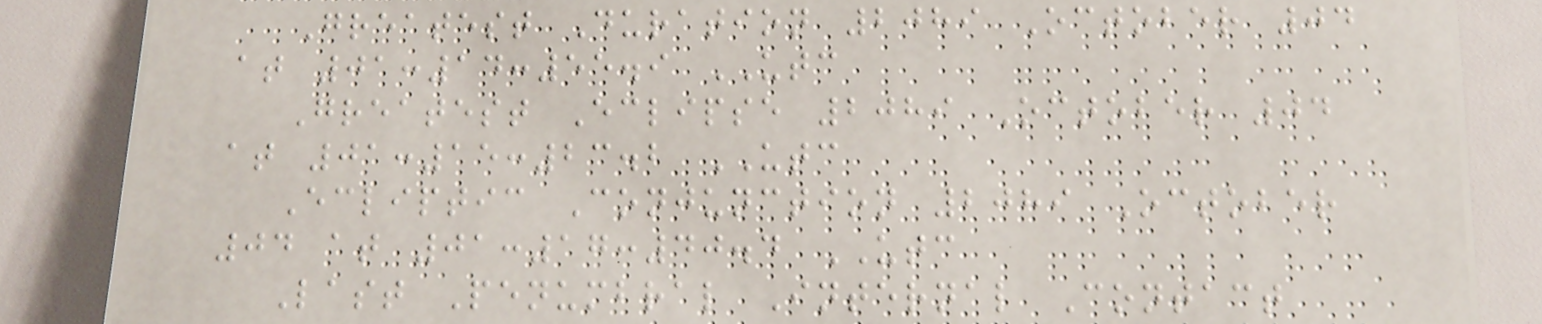Greatest Duration 2089 October 04
at 01:14:55.9 UTC
Greatest Eclipse 2089 October 04
at 01:15:23.2 UTC
Ecliptic Conjunction 2089 October
04 at 01:17:40.4 UTC
Last Penumbral Internal Contact
